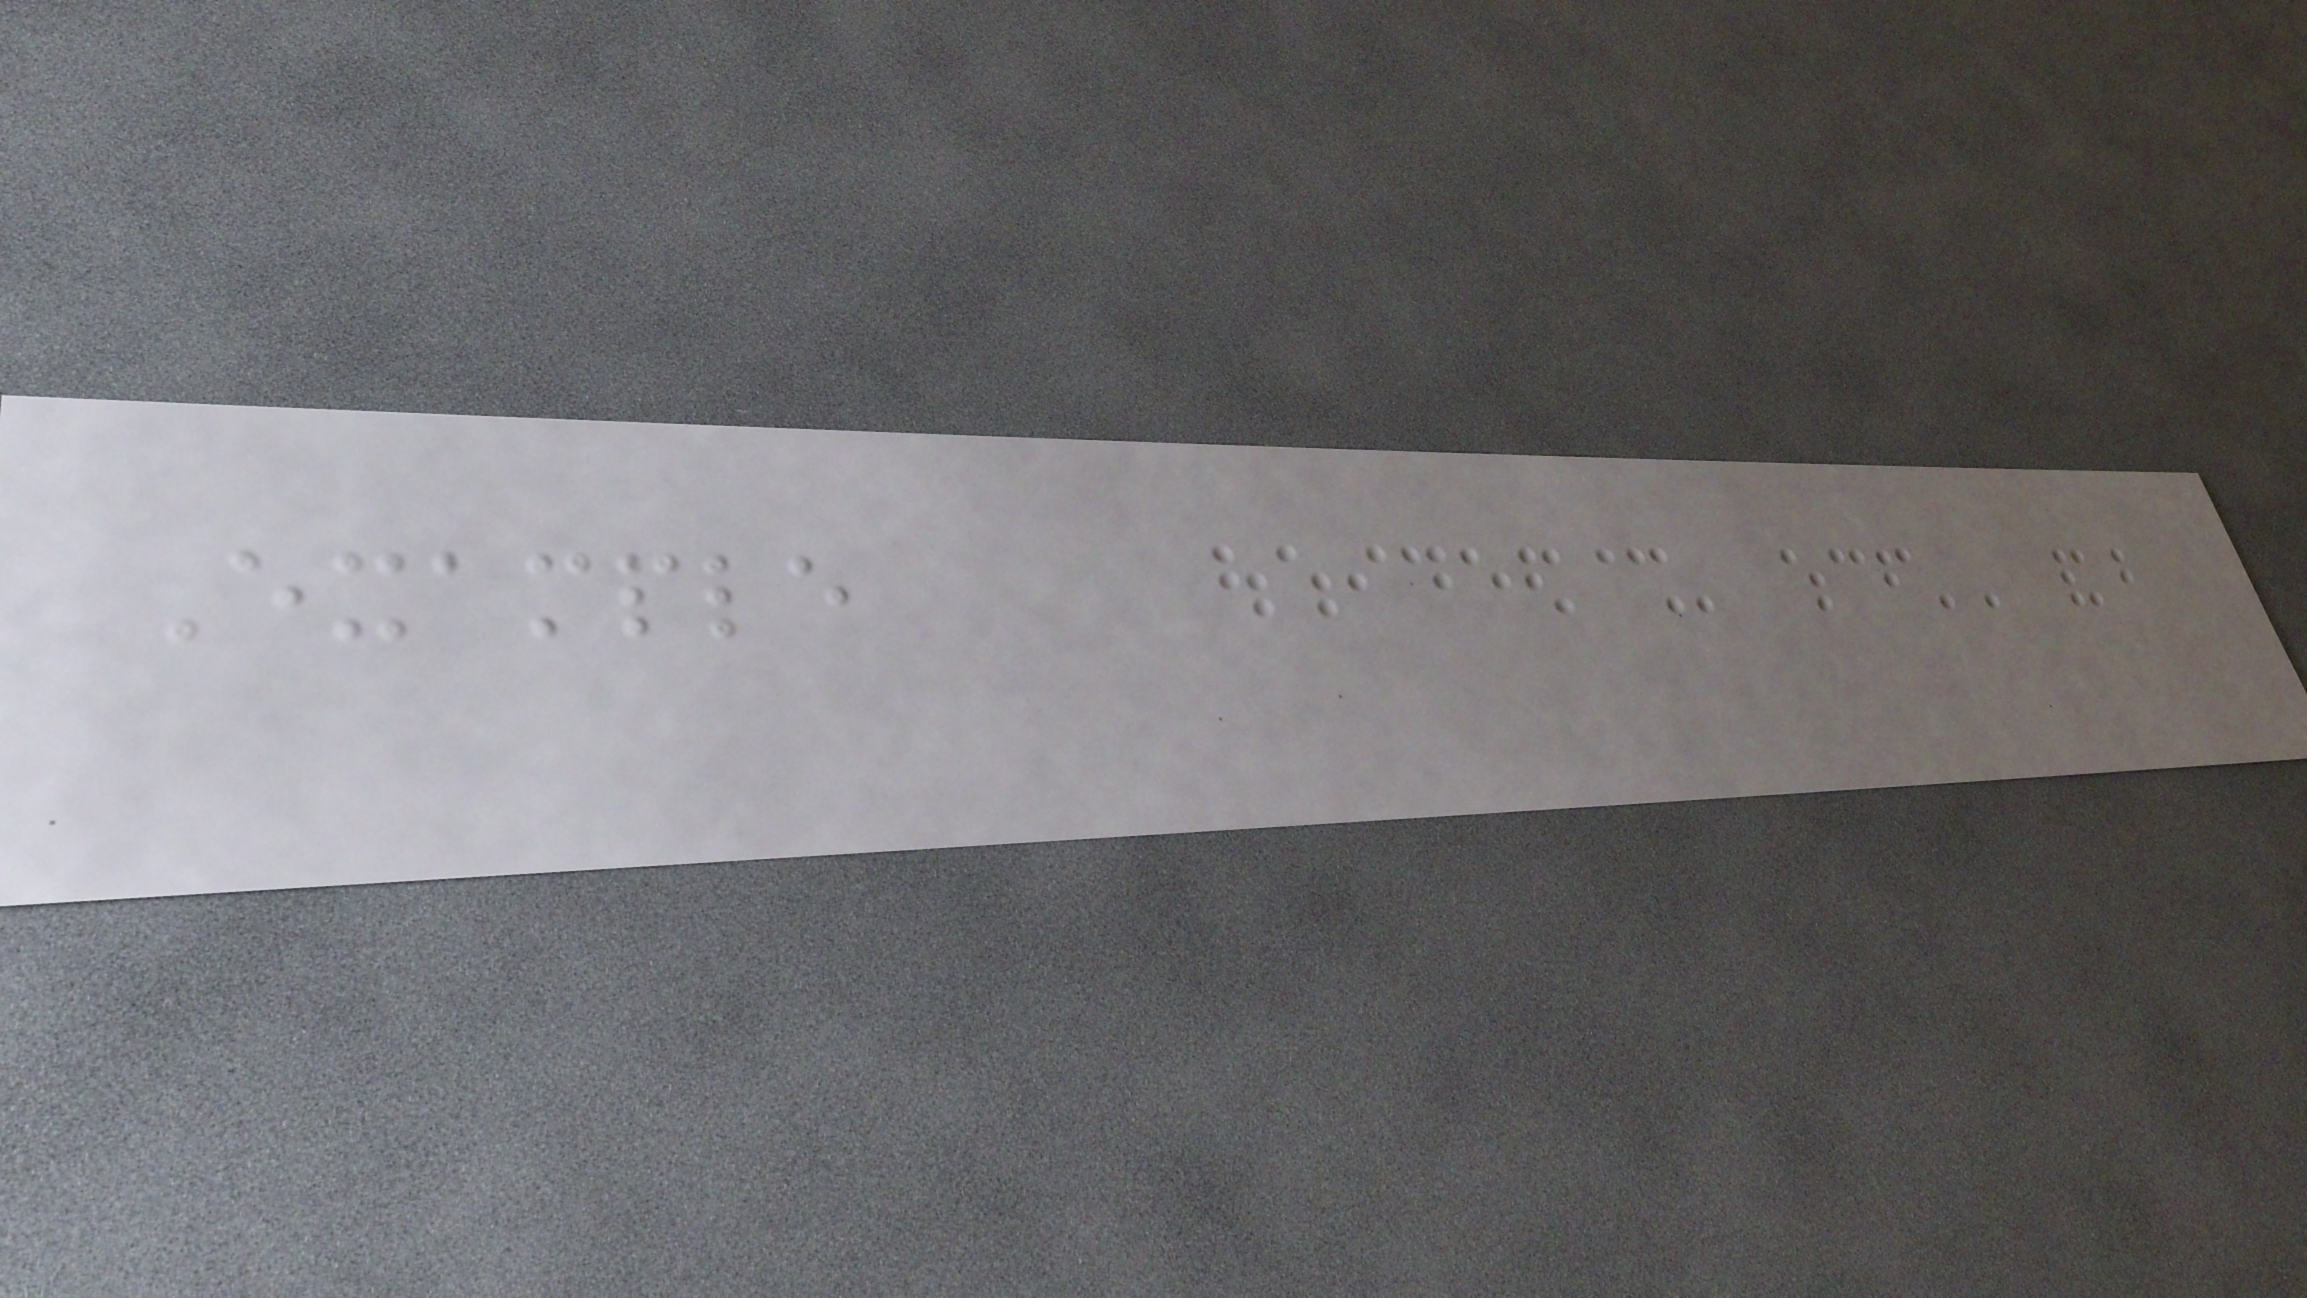Example
